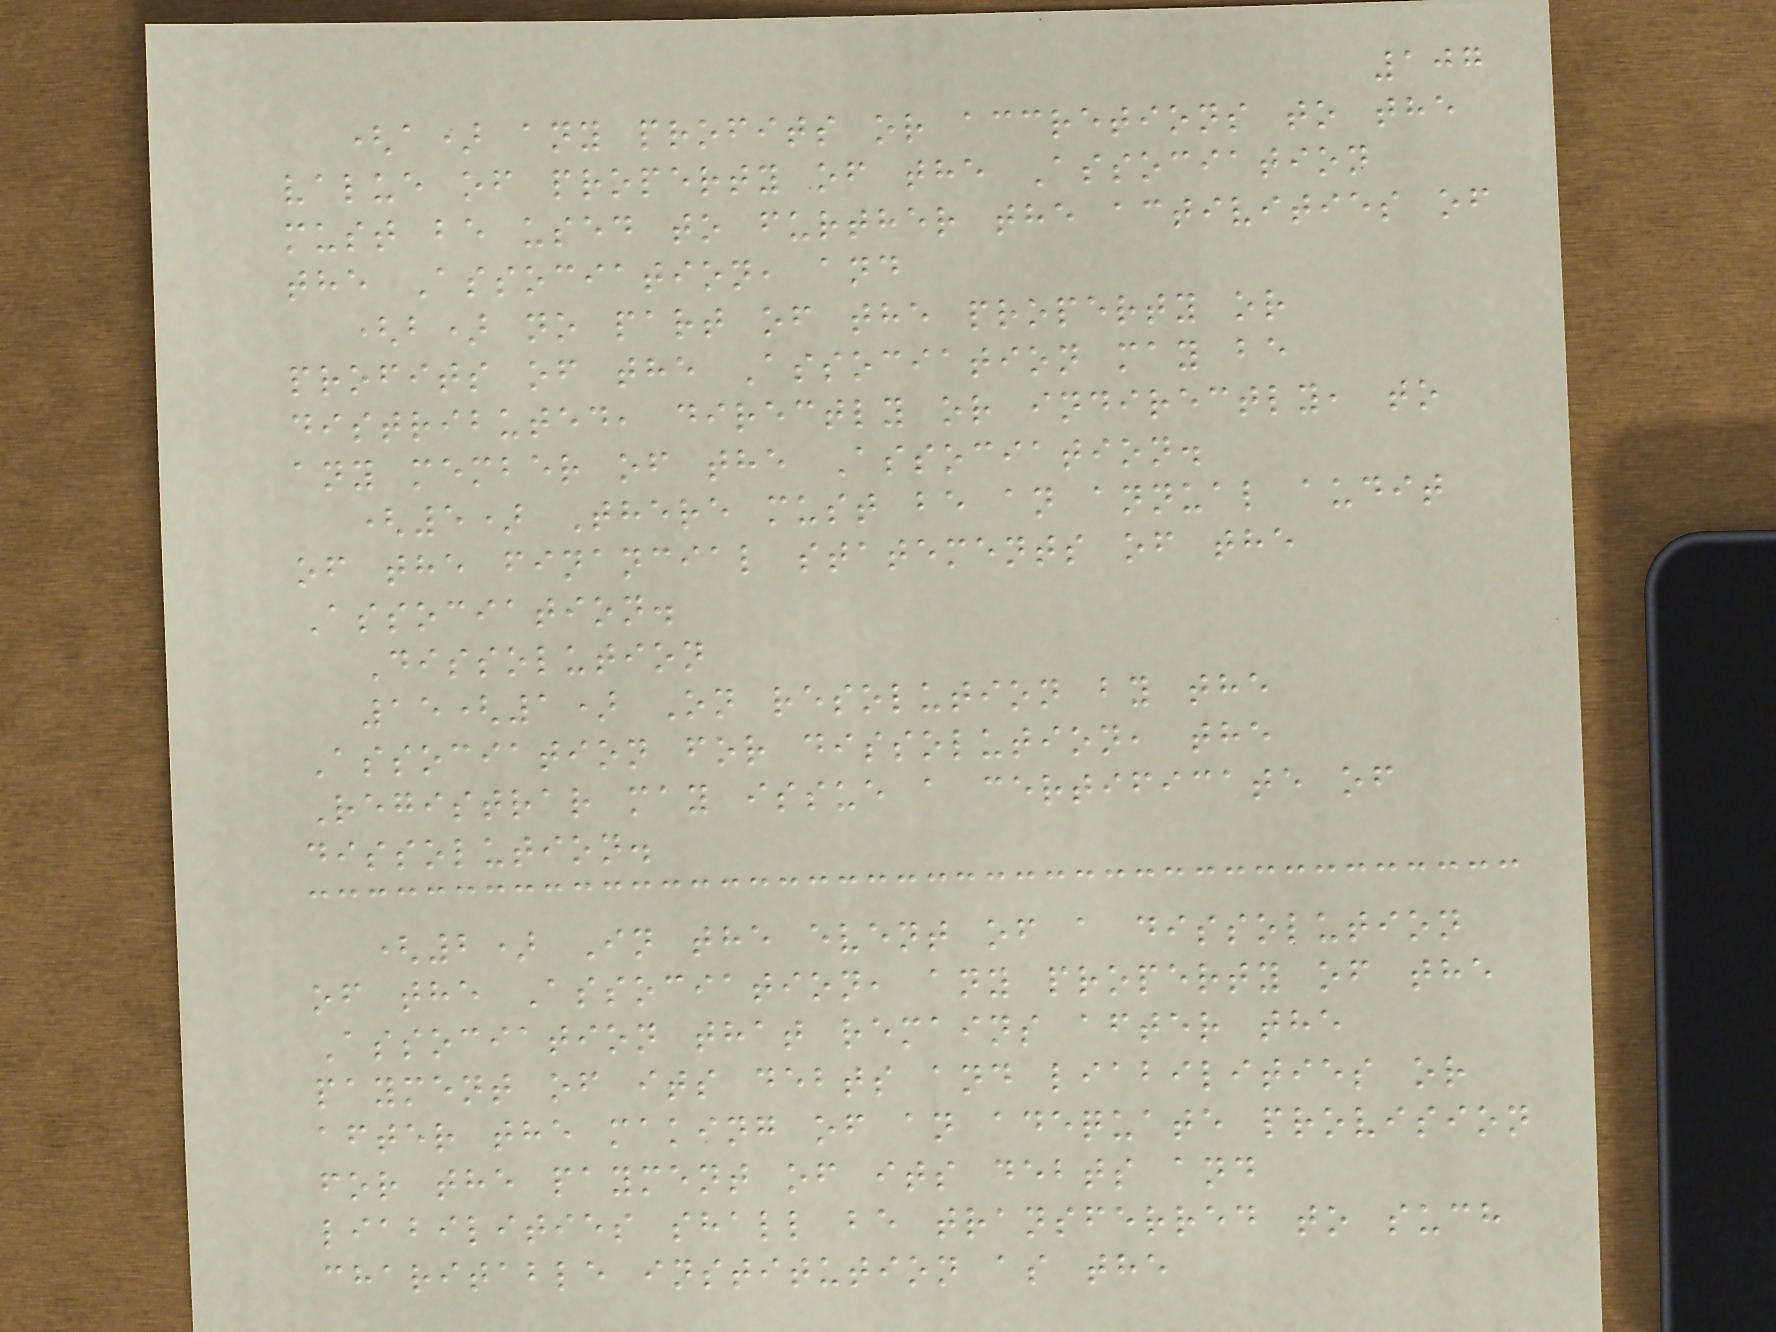107
(a) any profits or accretions to the
value of property of the Association
must be used to further the activities of
the Association, and
(b) no part of the property or
profits of the Association may be
distributed, directly or indirectly, to
any member of the Association.
(5) There must be an annual audit
of the financial statements of the
Association.
Dissolution
15(1) On resolution by the
Association for dissolution, the
Registrar may issue a certificate of
dissolution.
(2) In the event of a dissolution
of the Association, any property of the
Association that remains after the
payment of its debts and liabilities or
after the making of an adequate provision
for the payment of its debts and
liabilities shall be transferred to such
charitable institution as the
